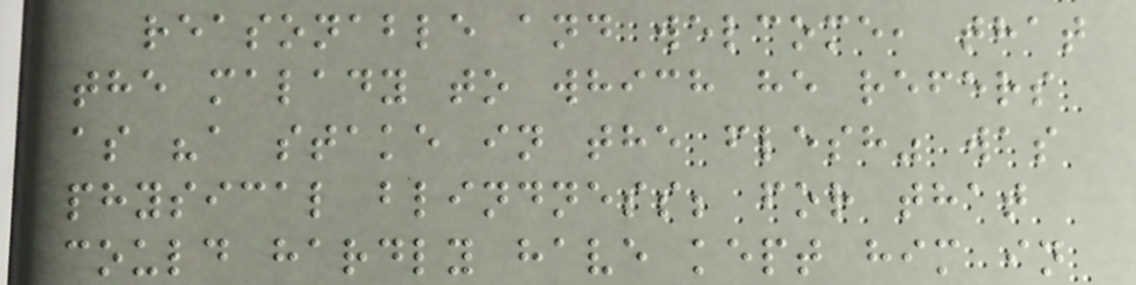reasonable and welcome, that
the malady to which he refers
as "a stake in the flesh" was
physical blindness; for that
could hardly have kept him in
